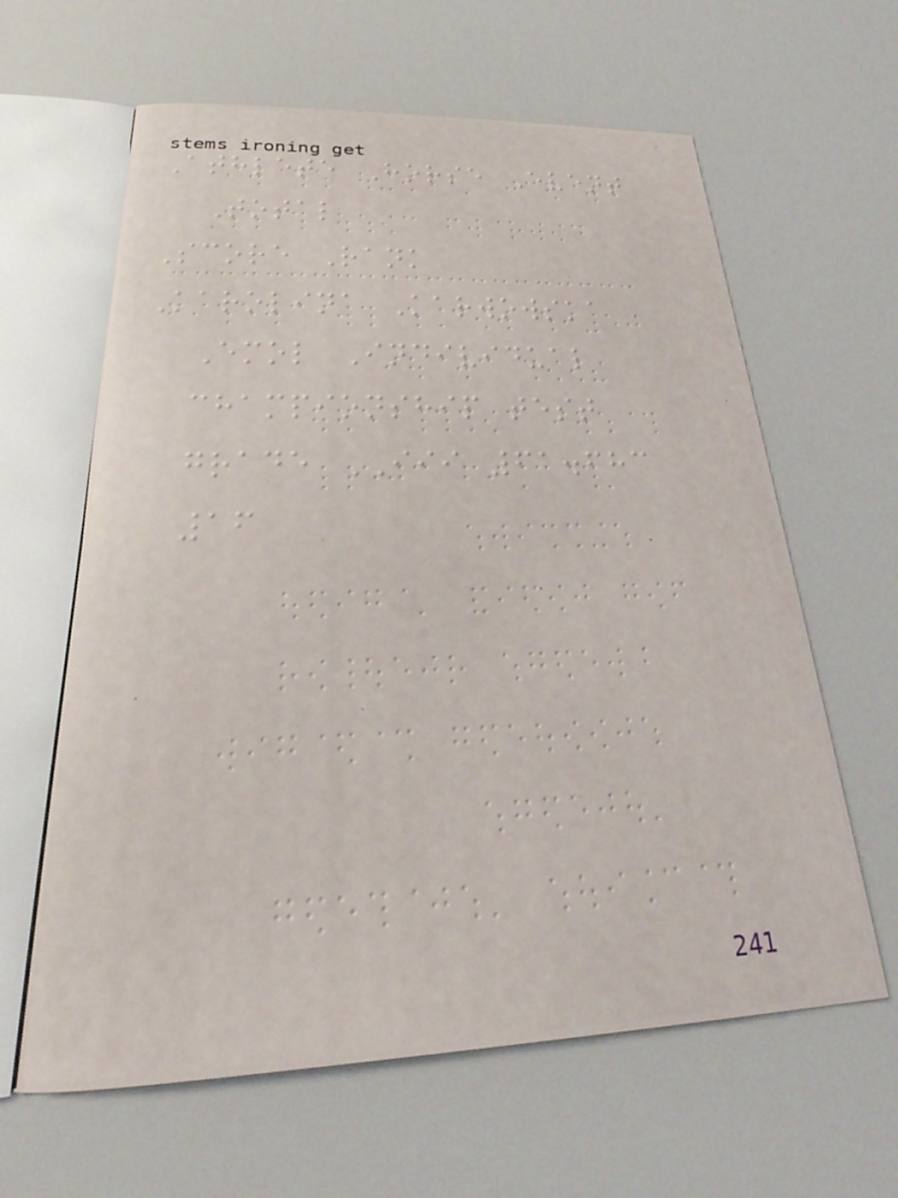Athlete Horse Event
Total
Score Rank
Karolina Karwowska
Emol Individual
championship test
grade III 61.683
16
